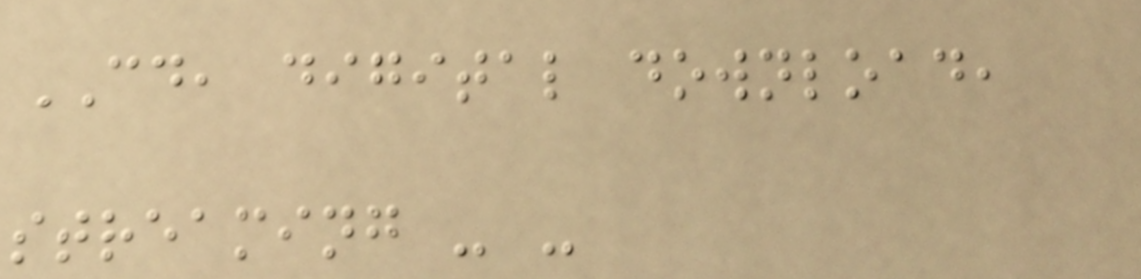CD, digital download,
streaming - -
